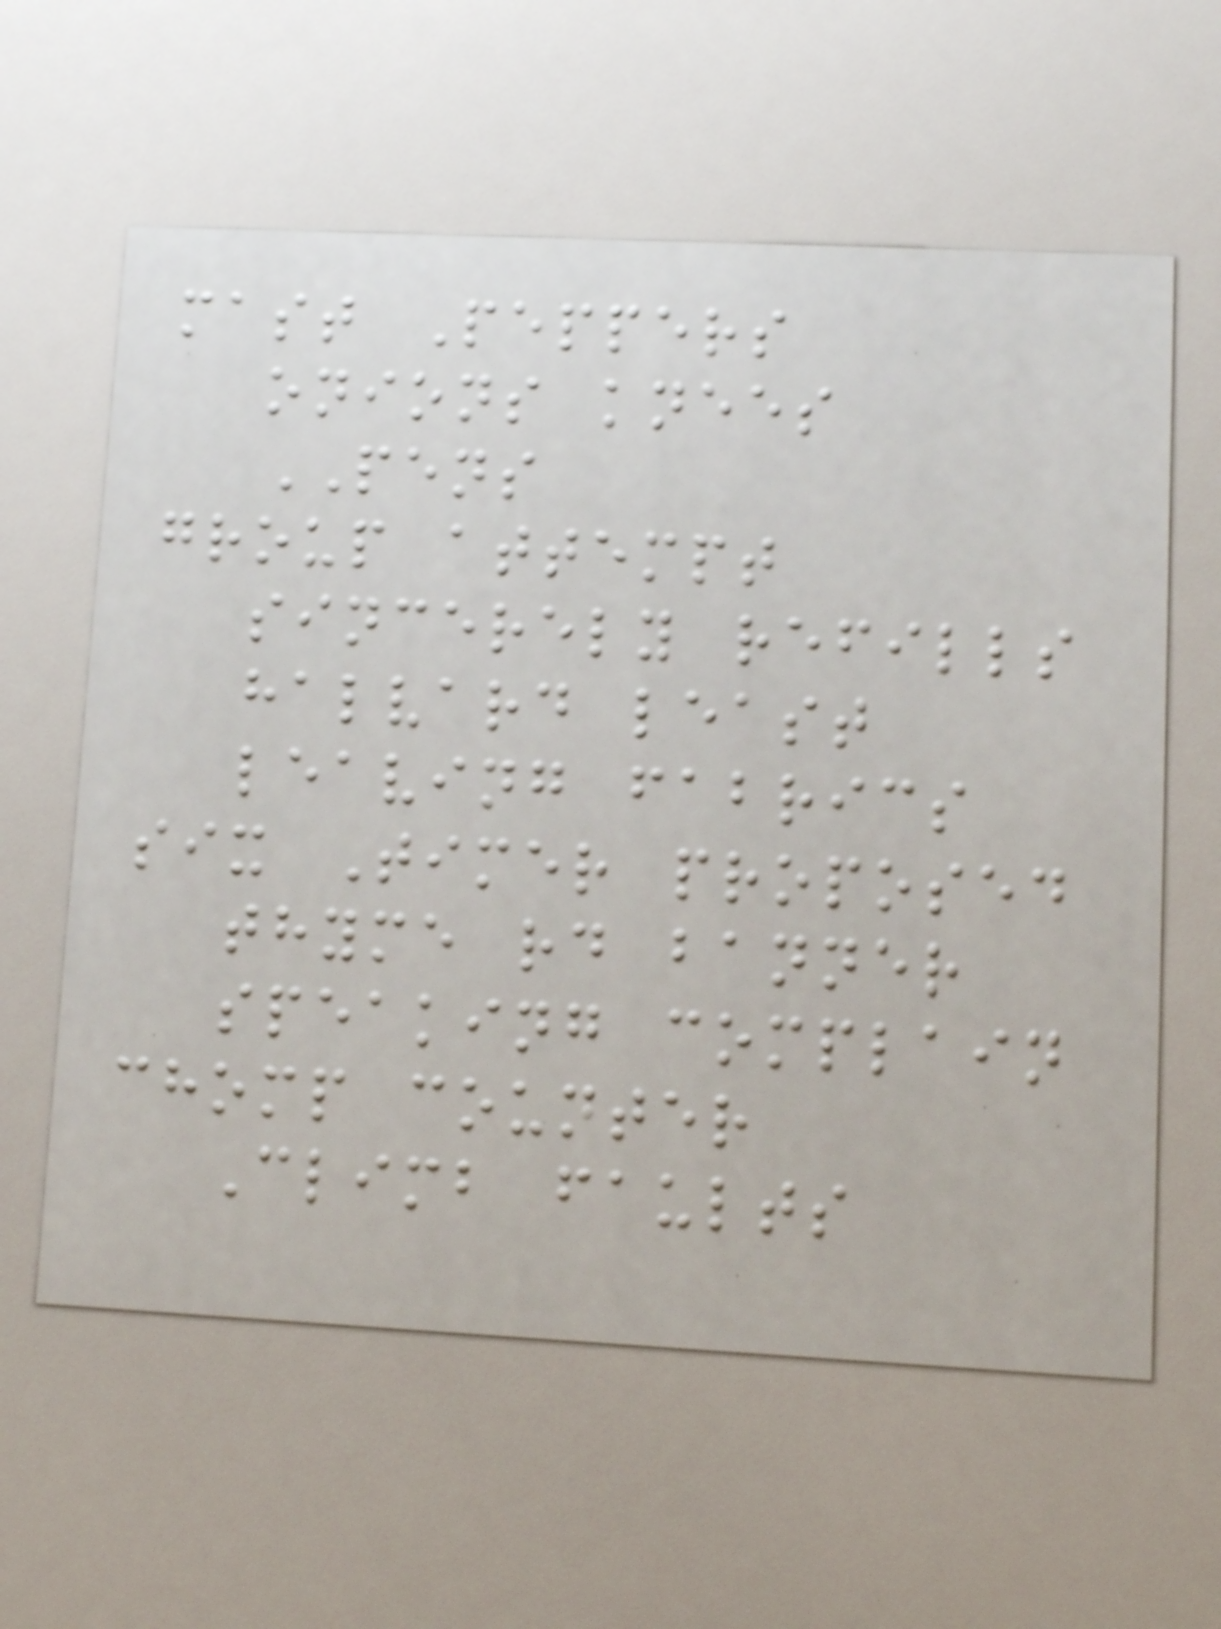mast Peppers
onions knees
PENS
group attempt
sincerely refills
halvard least
leaving fabrics
six Timer proposed
thyme rd banner
speaking complain
chomp counter
Climb faults
